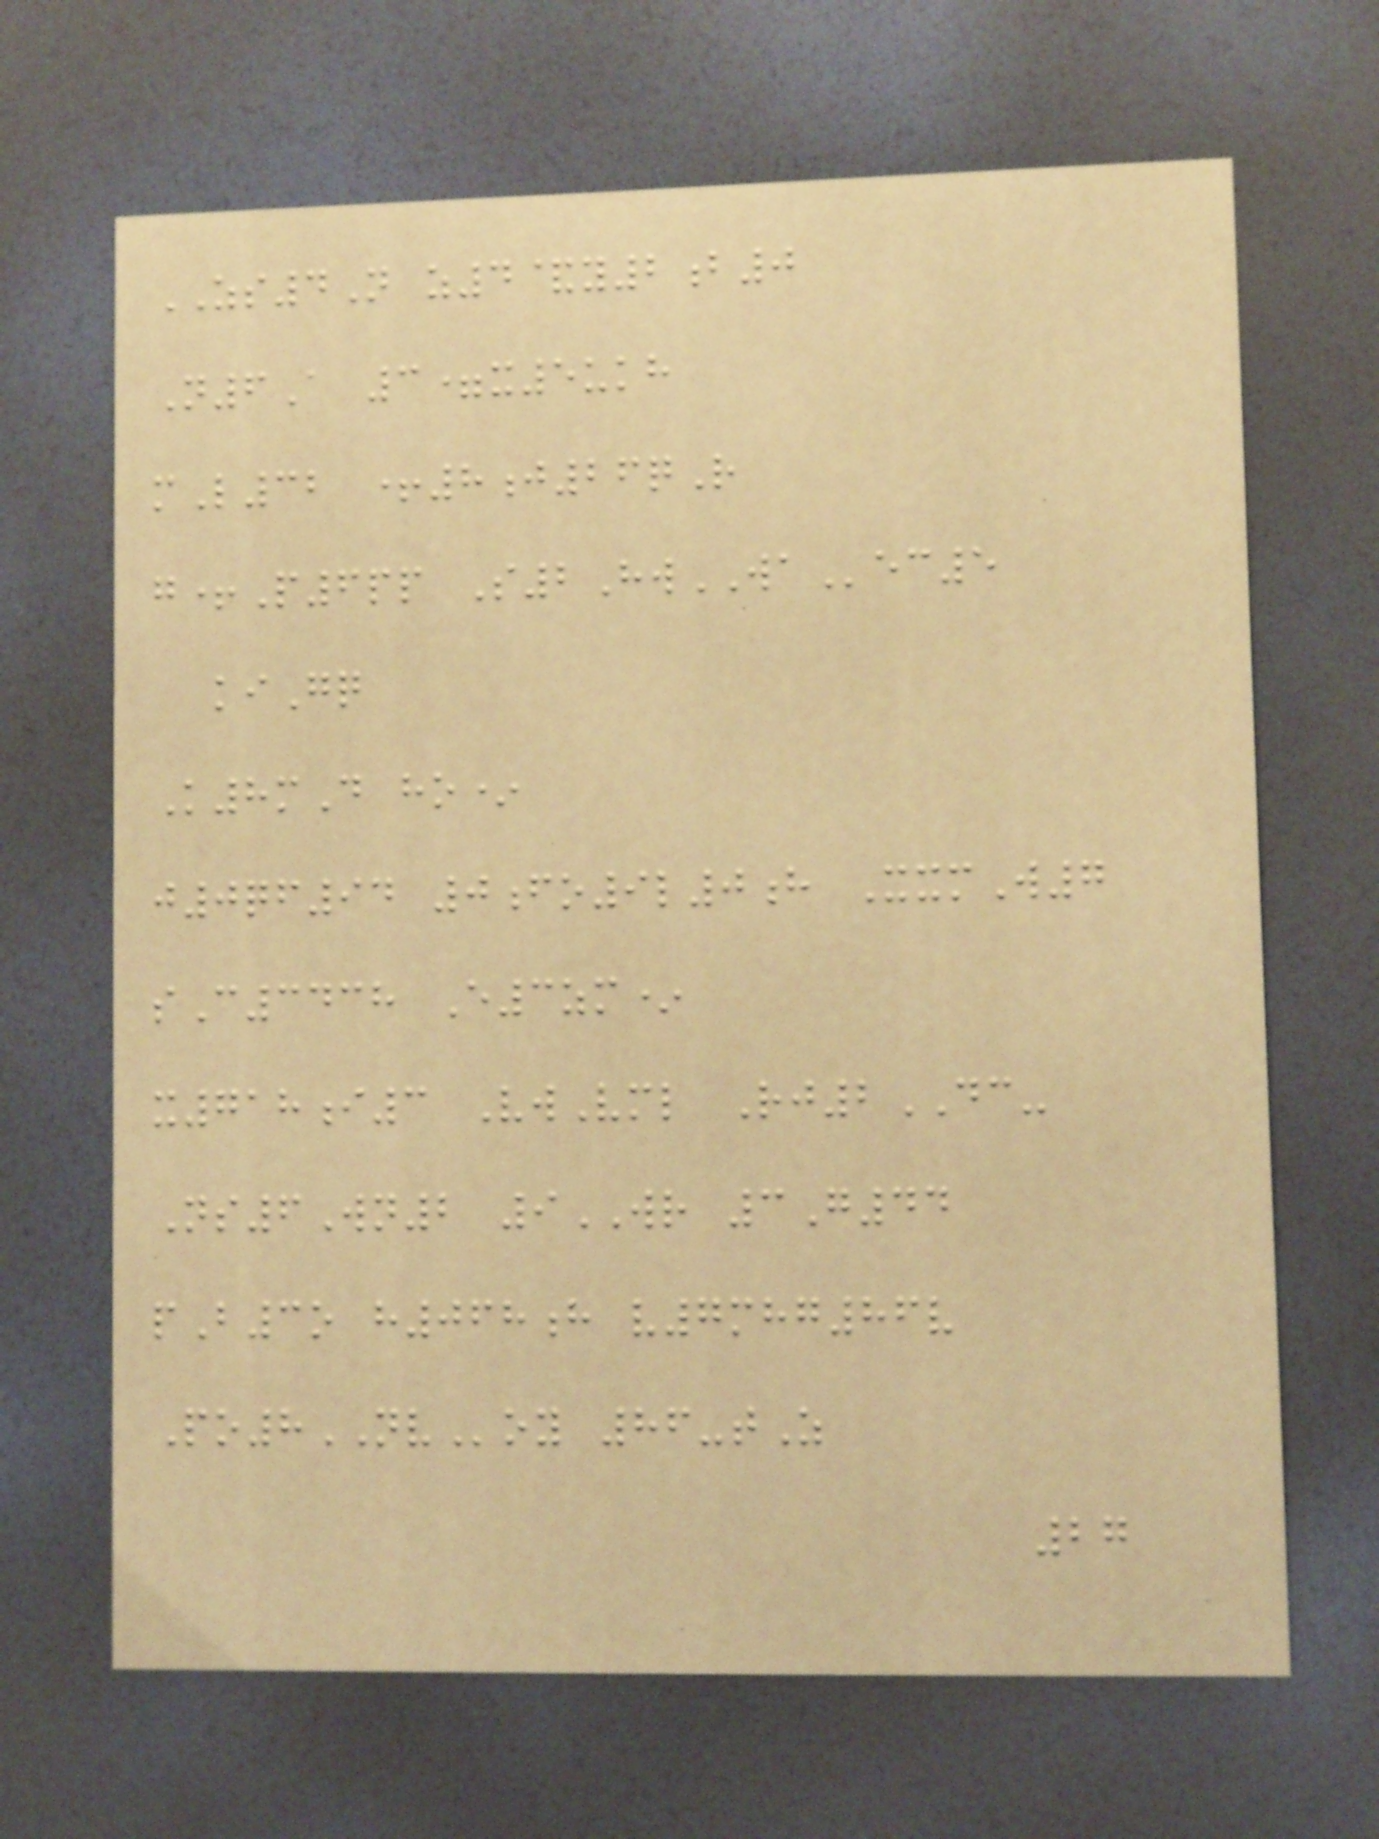ZS4N z4&y2b0
N6A 3=x5ukh
mL32 +8j26qR
g+P6pp S2HwWAec5
kiGq
K8mD ho*
j0qf94 0fo9l0h XxmW7
sC3438 E3zm*
x718i3 VwVml Rj2DC-
Ns6Wn2 9WR 3G44
pB3o h068h v7mhg86v
Po8NVoy 86-tZ
27
